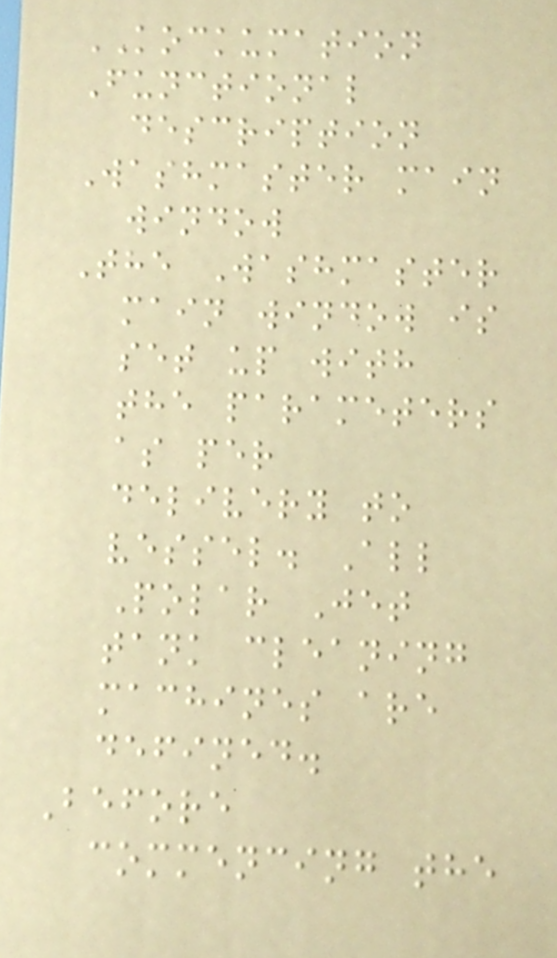KOCKUMATION
Functional
description
Washmaster main
window
The Washmaster
main window is
set up with
the parameters
as per
delivery to
vessel. All
Polar Jet
tank cleaning
machines are
defined.
Before
commencing the
